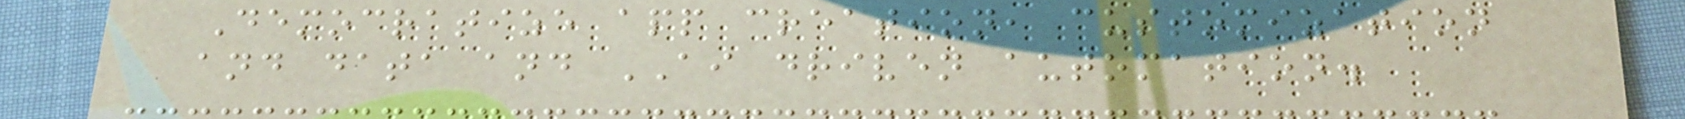Democratize app creation, customization
and data and AI driven automation.
